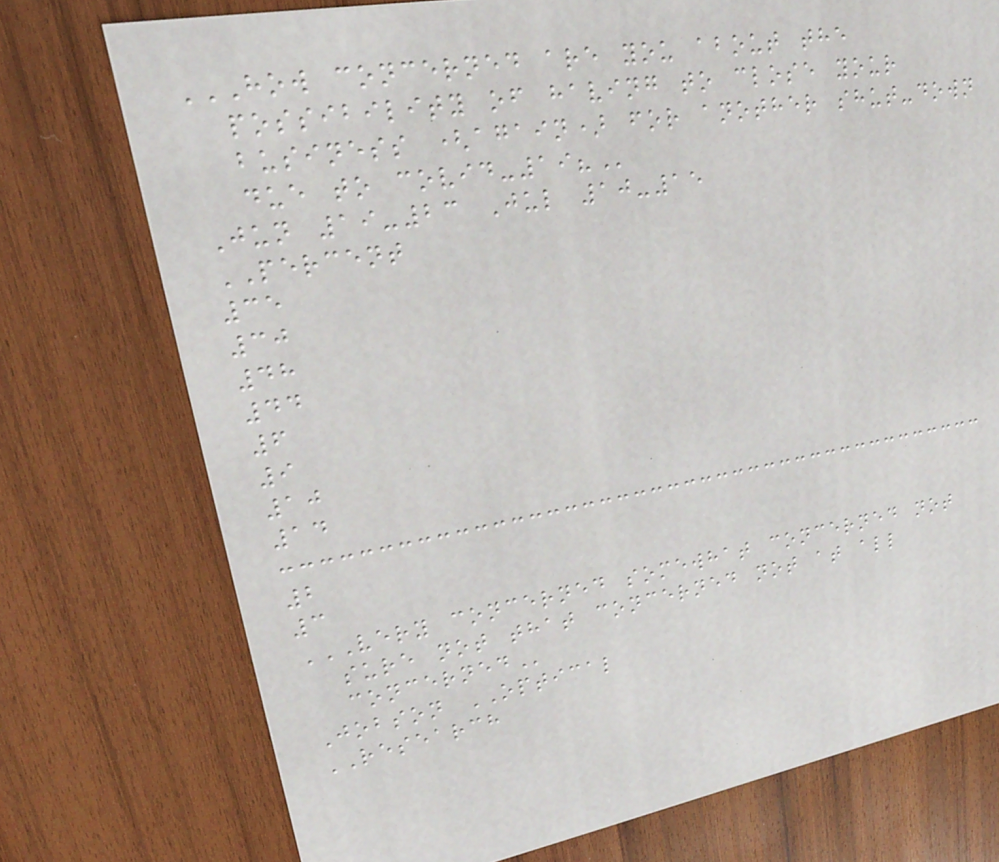HOW CONCERNED ARE YOU ABOUT THE
POSSIBILITY OF HAVING TO CLOSE YOUR
BUSINESS (AGAIN) FOR ANOTHER SHUT-DOWN
DUE TO COVID-19?
Jun 19-23 Jul 10-15
PERCENT
35
30
48
44
6
9
10
14
2
3
VERY CONCERNED SOMEWHAT CONCERNED NOT
SURE NOT THAT CONCERNED NOT AT ALL
CONCERNED
Jobson OPTICAL
RESEARCH
